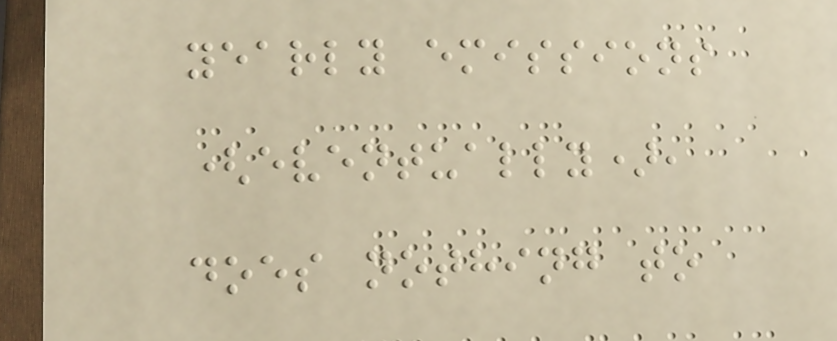yearly emissions
(eventually),
does nothing to
